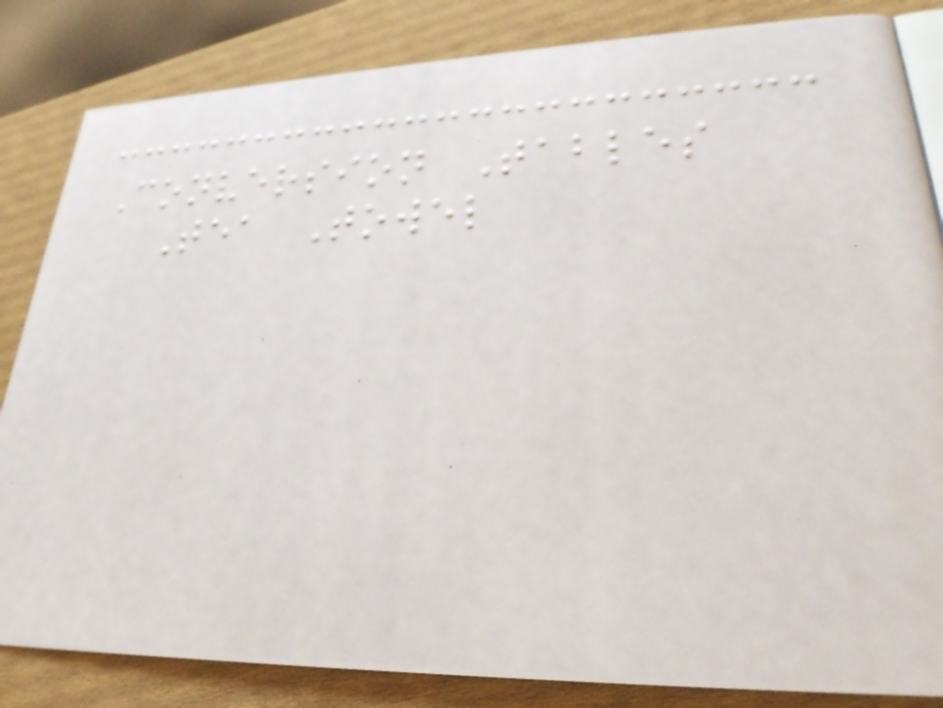Conversion Tables
Tea Towel
